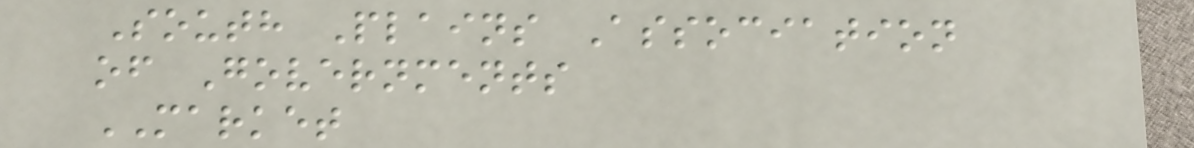South Plains Association
of Governments
MARKET
